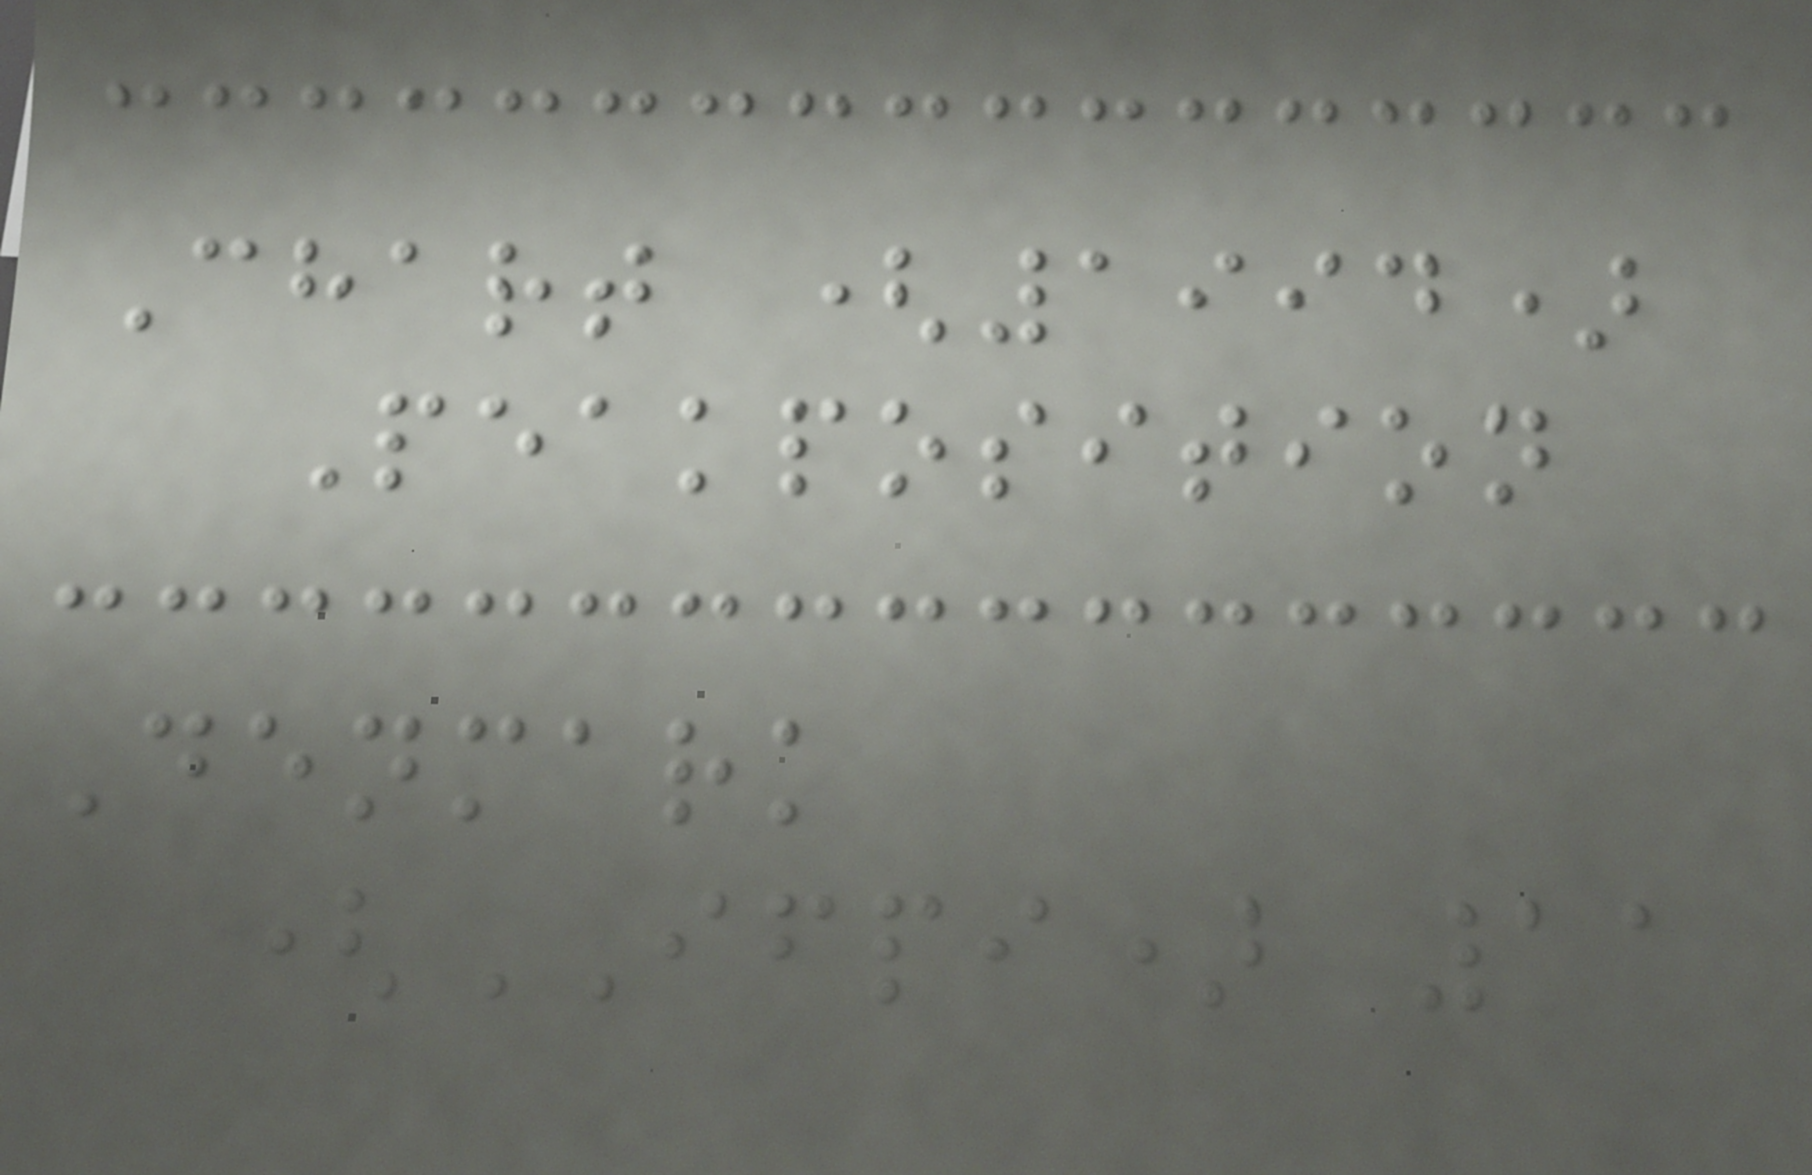Chart (1994)
Peakposition
Denmark
(IFPI) 11
